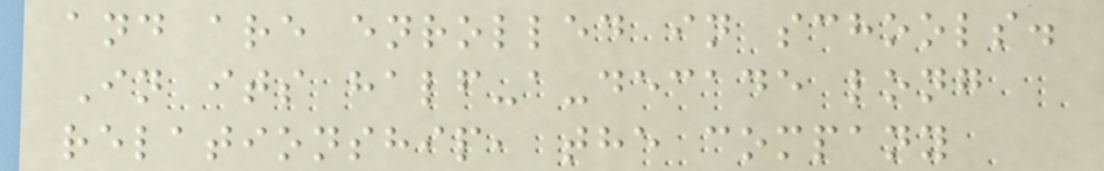and are enrolled in schools.
In its half-a-decade long
relationship, the company
